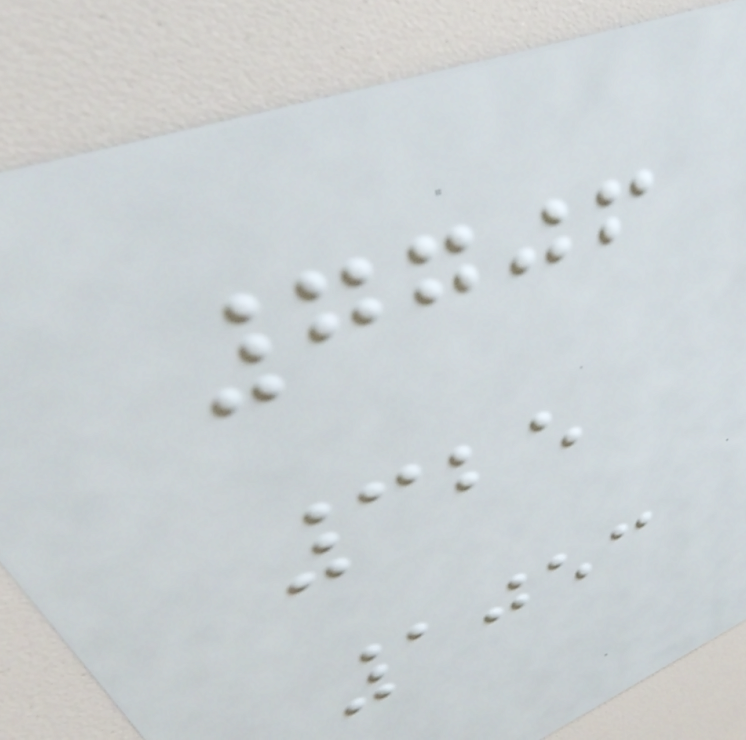7706
325
1053
